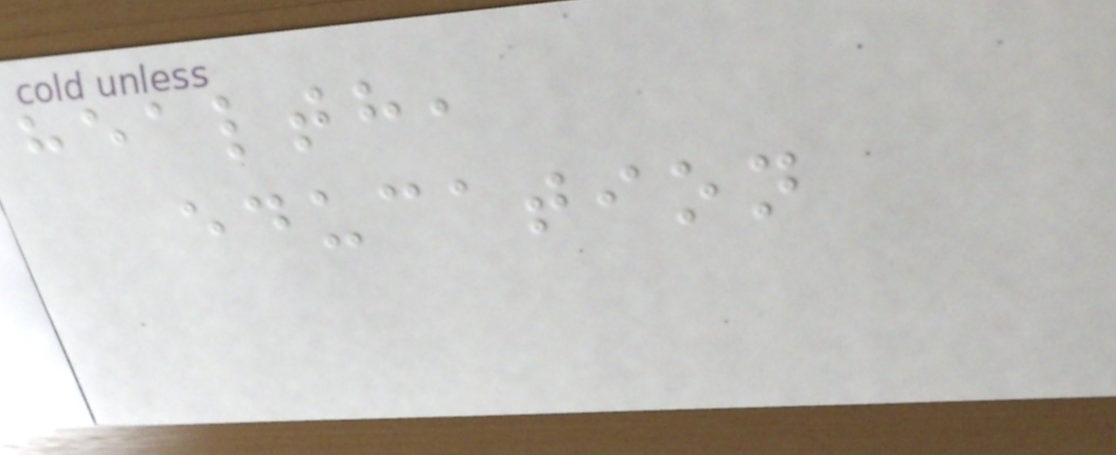health,
education
